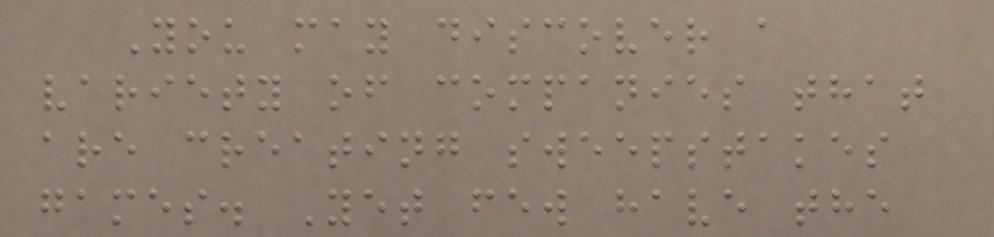You may discover a
variety of companies that
are creating sweepstakes
games. Yet few have the
